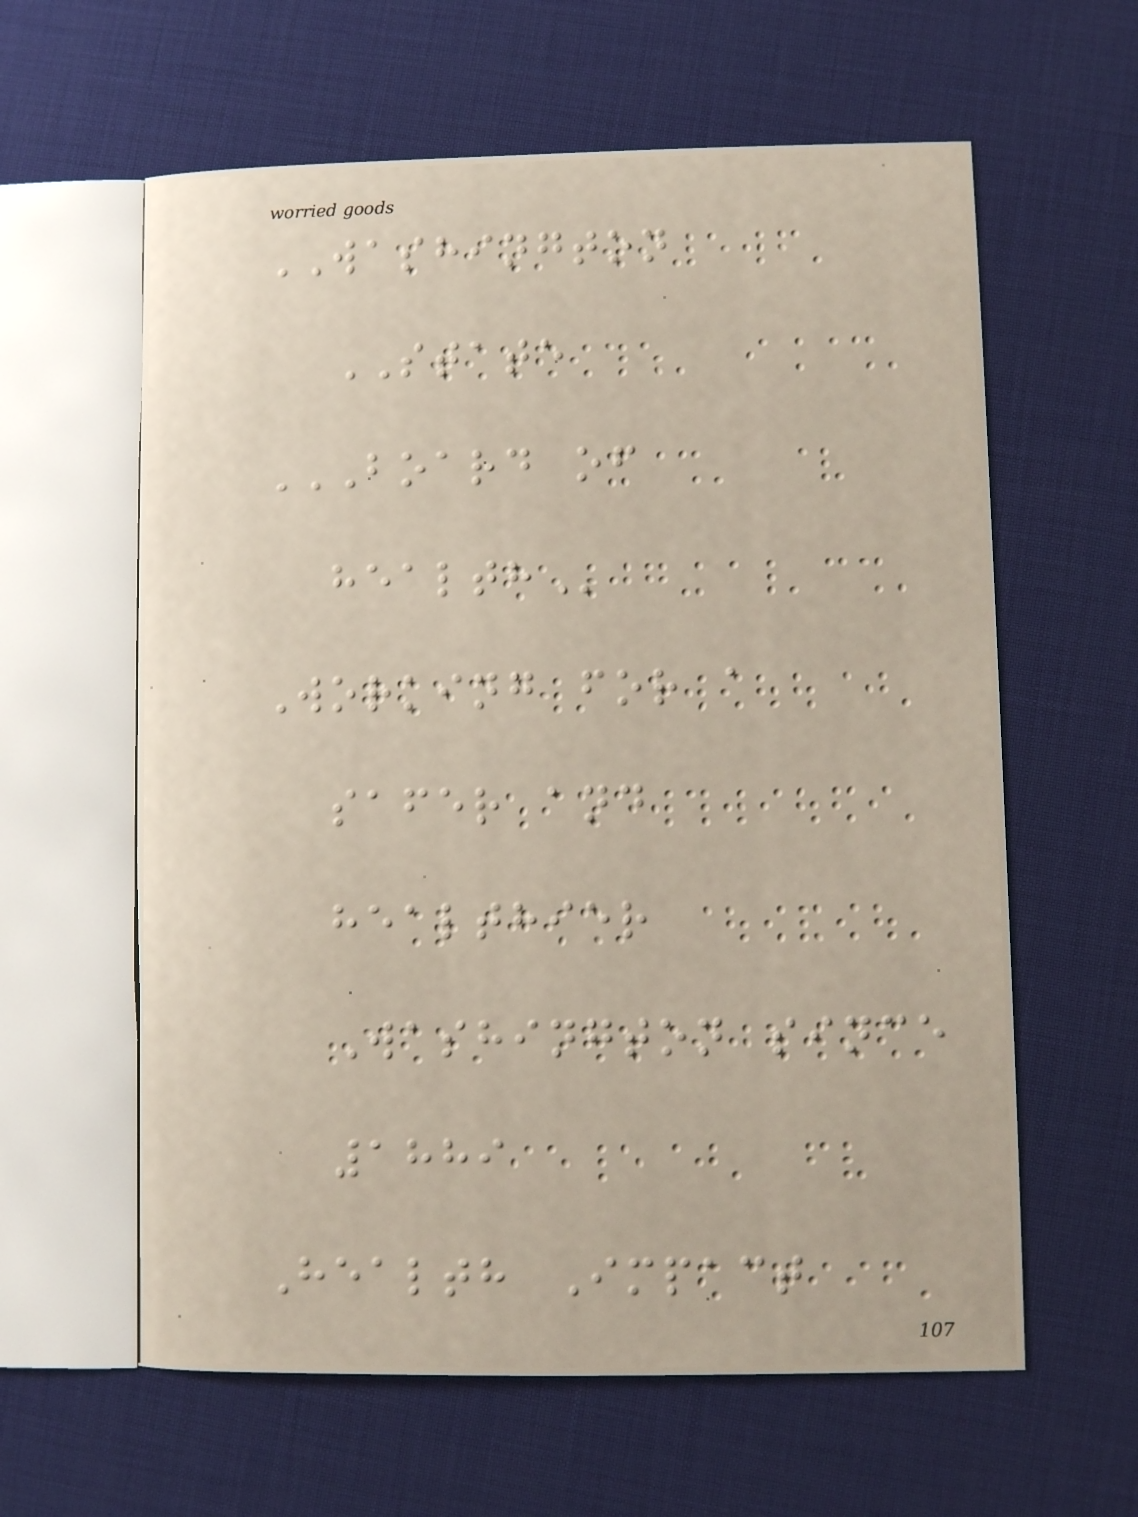WASHINGTON
STATE
BOARD OF
HEALTH
Working for a
safer and
healthier
Washington since
1889
Health Impact
